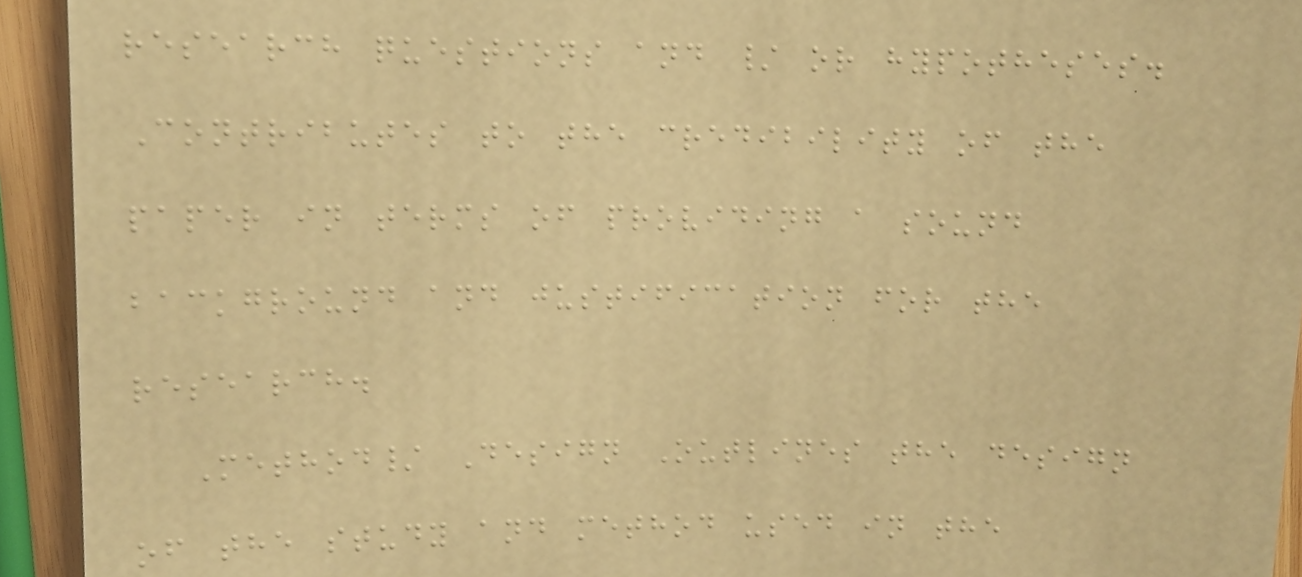research questions and / or hypotheses.
Contributes to the credibility of the
paper in terms of providing a sound
background and justification for the
research.
Method/ Design Outlines the design
of the study and method used in the
